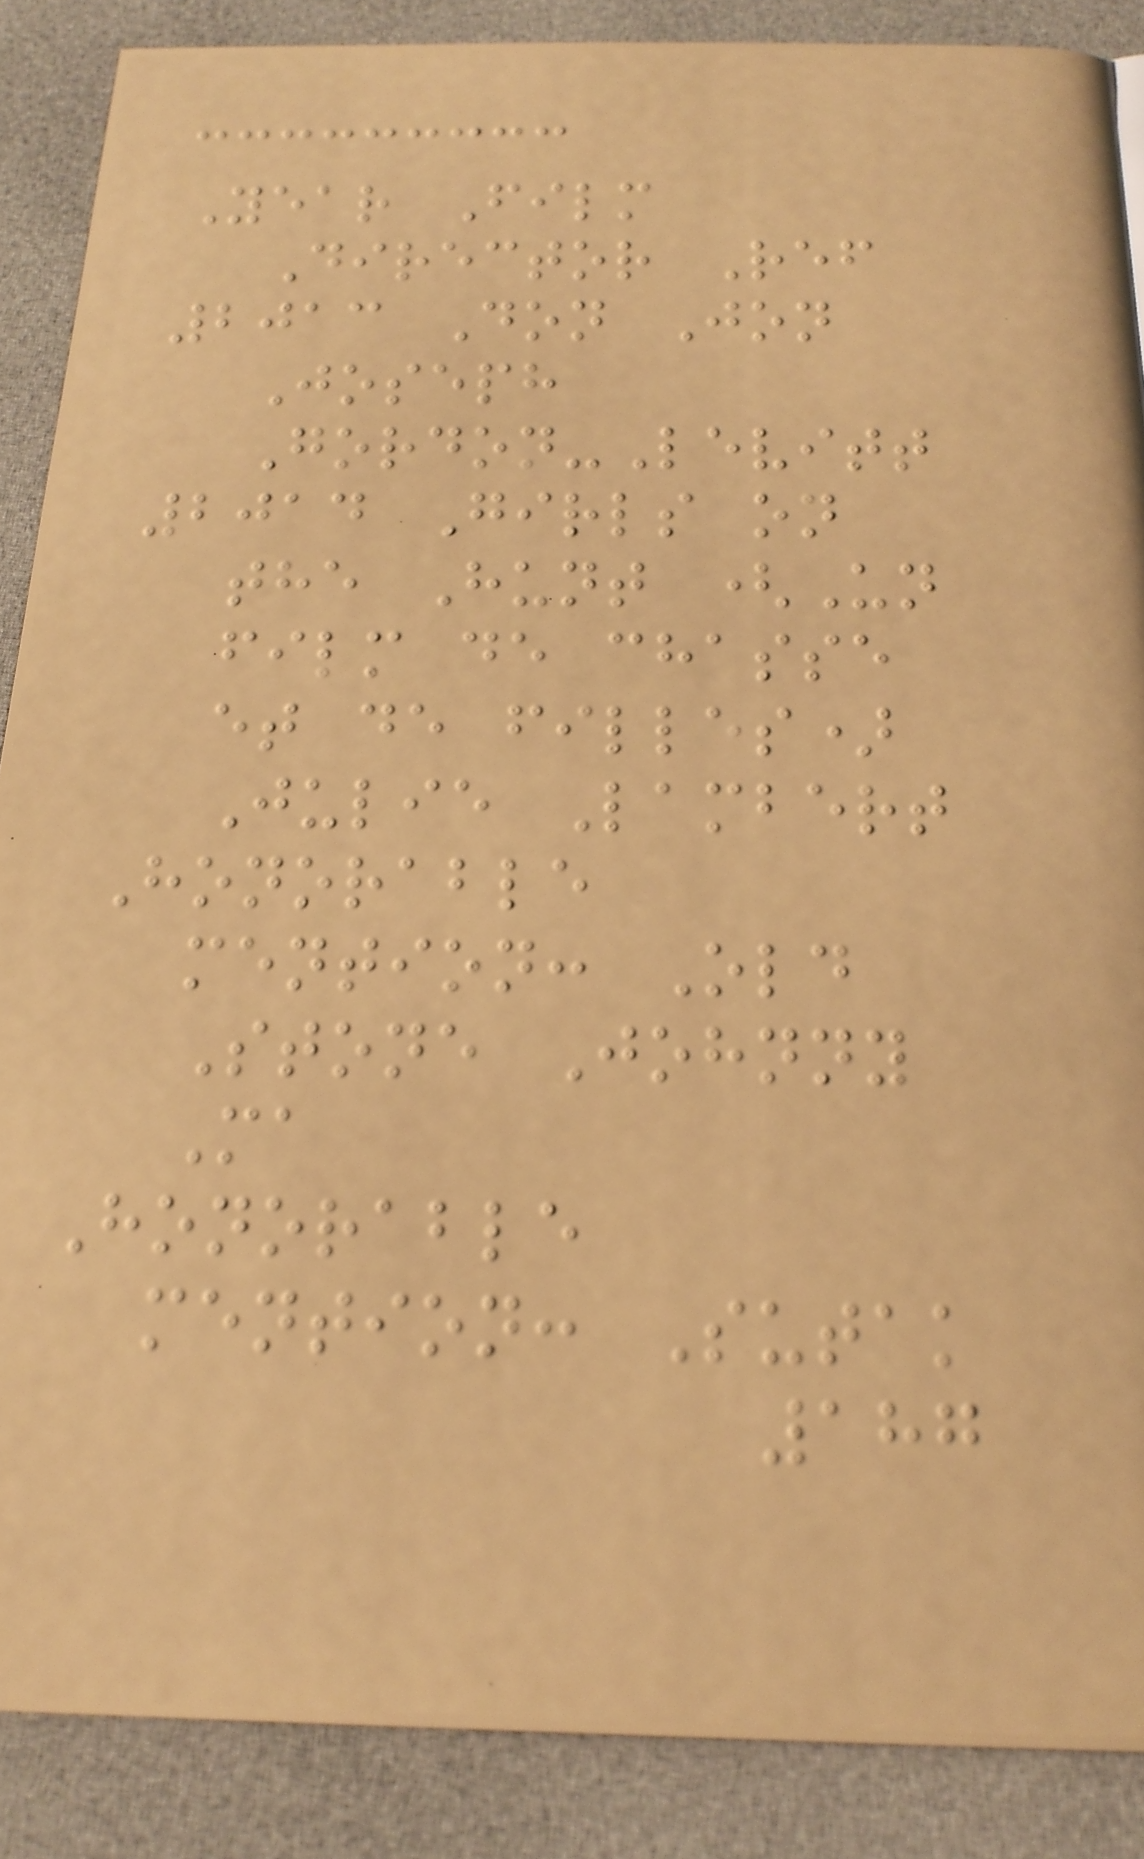Year Film
Director Ref
2013 Don Jon
Joseph
Gordon-Levitt
2014 Girls on
the Hunt (Un
film de chasse
et de filles)
Julie Lambert
Honorable
mention: Old
Stone Johnny
Ma
Honorable
mention: Sutak
187
